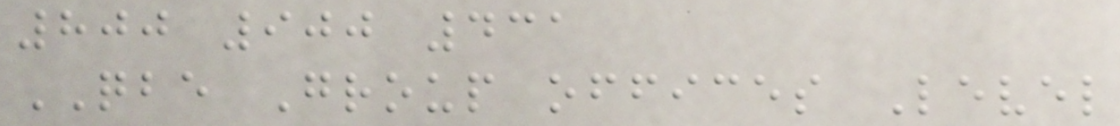800 900 431
QBE Group offices Level
